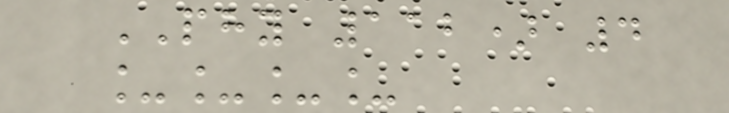PHY 112) 4
____
